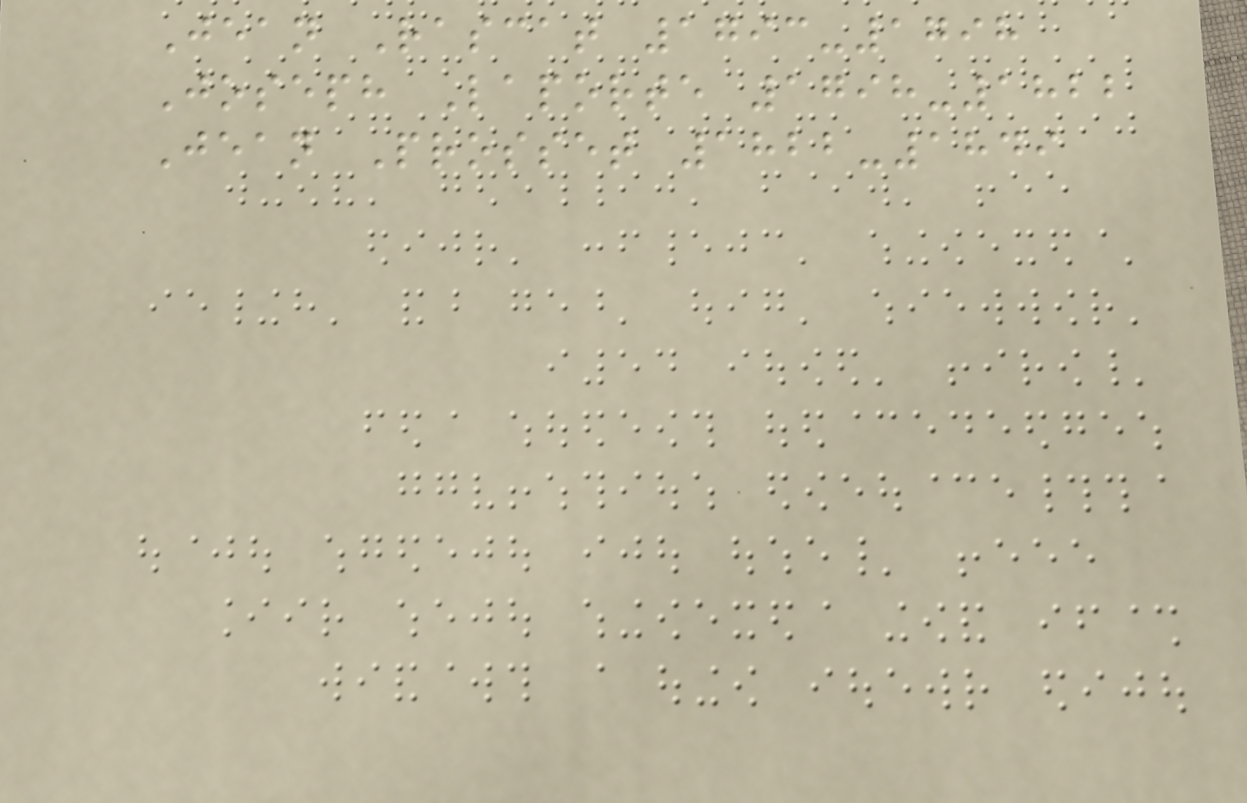Jean Rascat 1793-1798
Joseph Laporte 1798-1822
Jean Prosset 1822-1849
